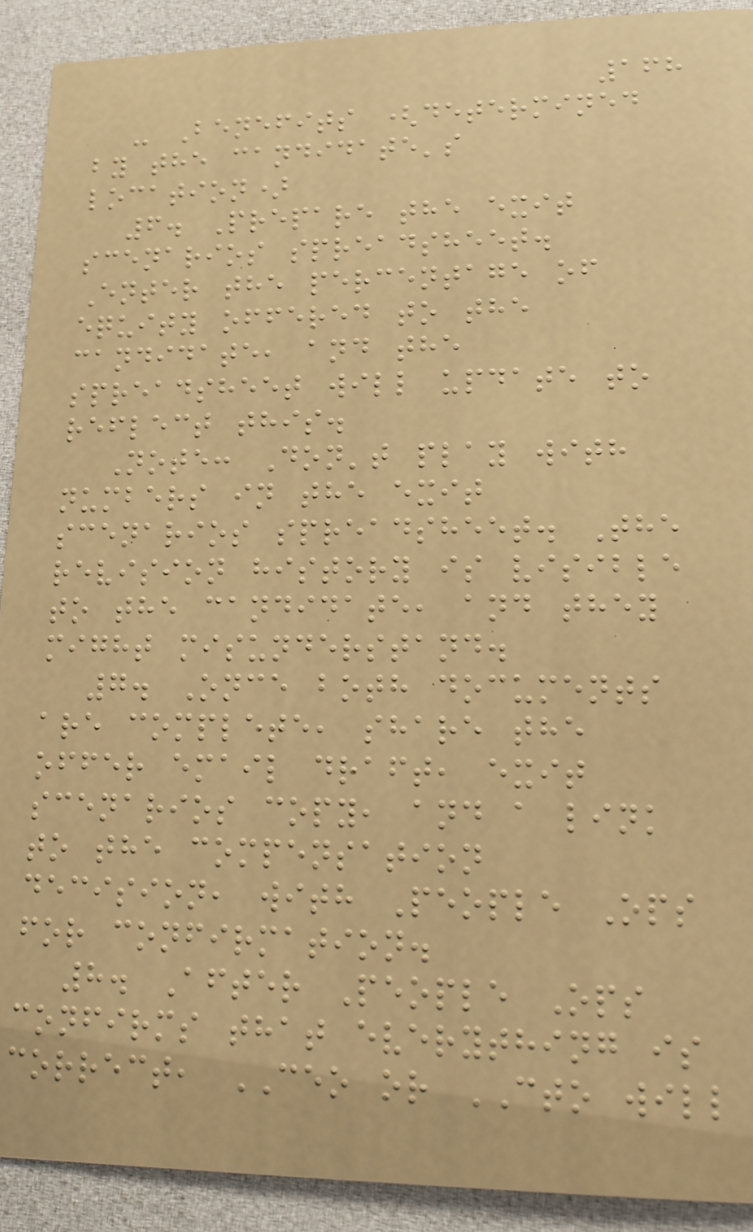168
- Benefits (determined
by the candidate's
location)
6. Prepare the exit
scenarios spreadsheet.
Enter the percentage of
equity offered to the
candidate, and the
spreadsheet will update to
reflect this.
Note: Don't play with
numbers in the exit
scenarios spreadsheet. The
revision history is visible
to the candidate, and they
might misunderstand.
7. Once both documents
are complete, share the
offer email draft, exit
scenarios copy, and a link
to the compensation
decision, with People Ops
for confirmation.
8. After People Ops
confirms that everything is
correct, CEO or CTO will
